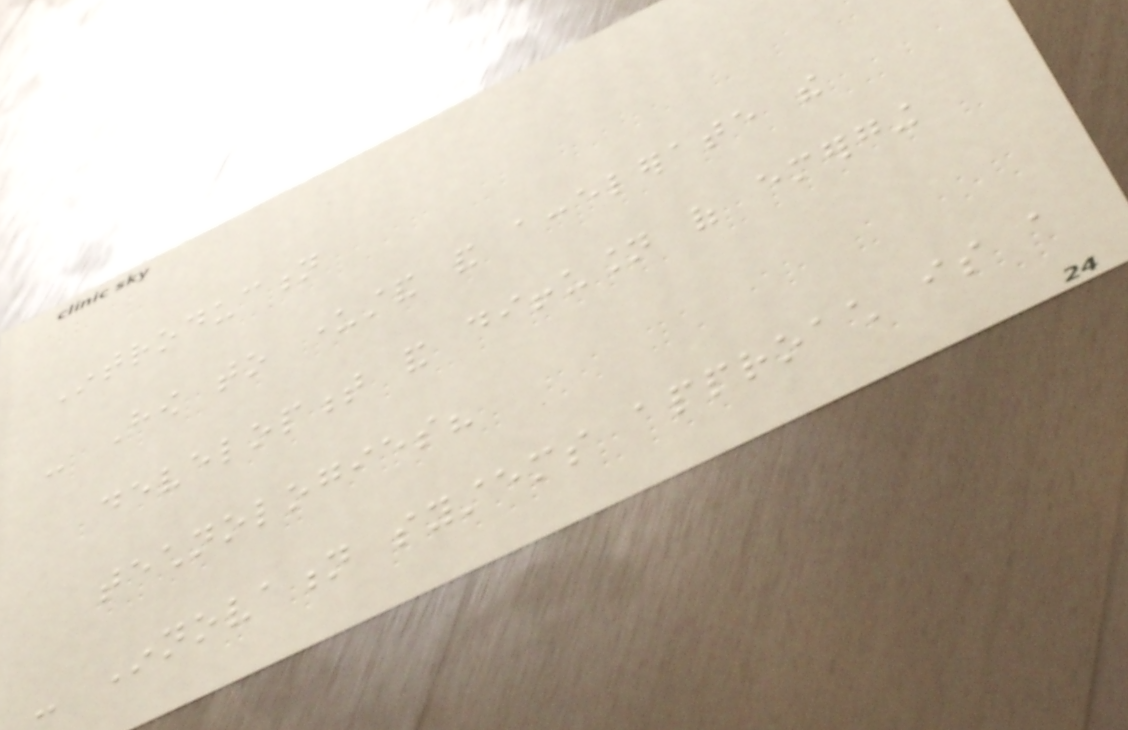Introduction
- How to understand and accelerate the
development and diffusion of emerging
technologies?
- Innovation systems approach is a
